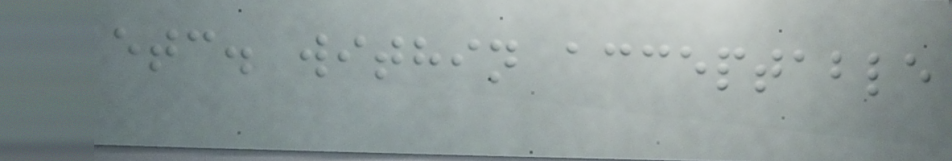etc. within acceptable
